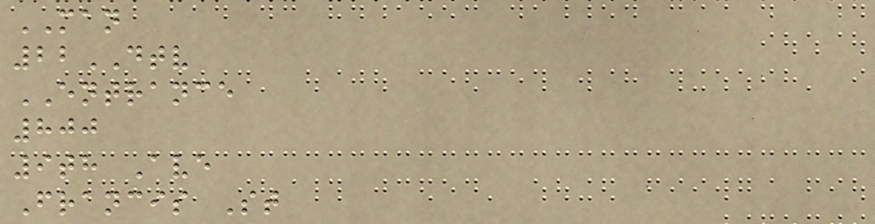MAN
22DTV
ENTRANCE
800
9th Ave
Francis St
